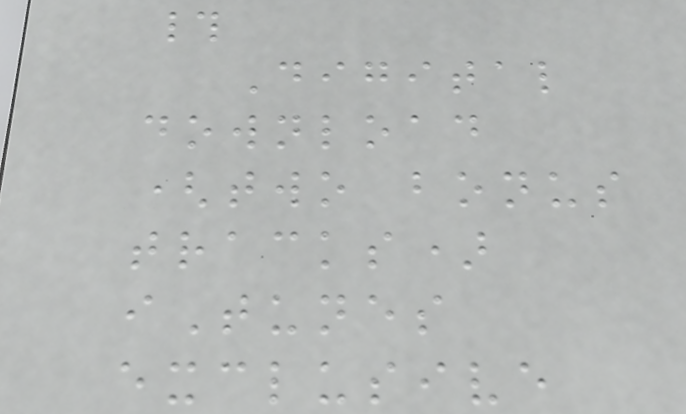#
Digital
download
(two bonus
tracks)
iTunes
exclusive
